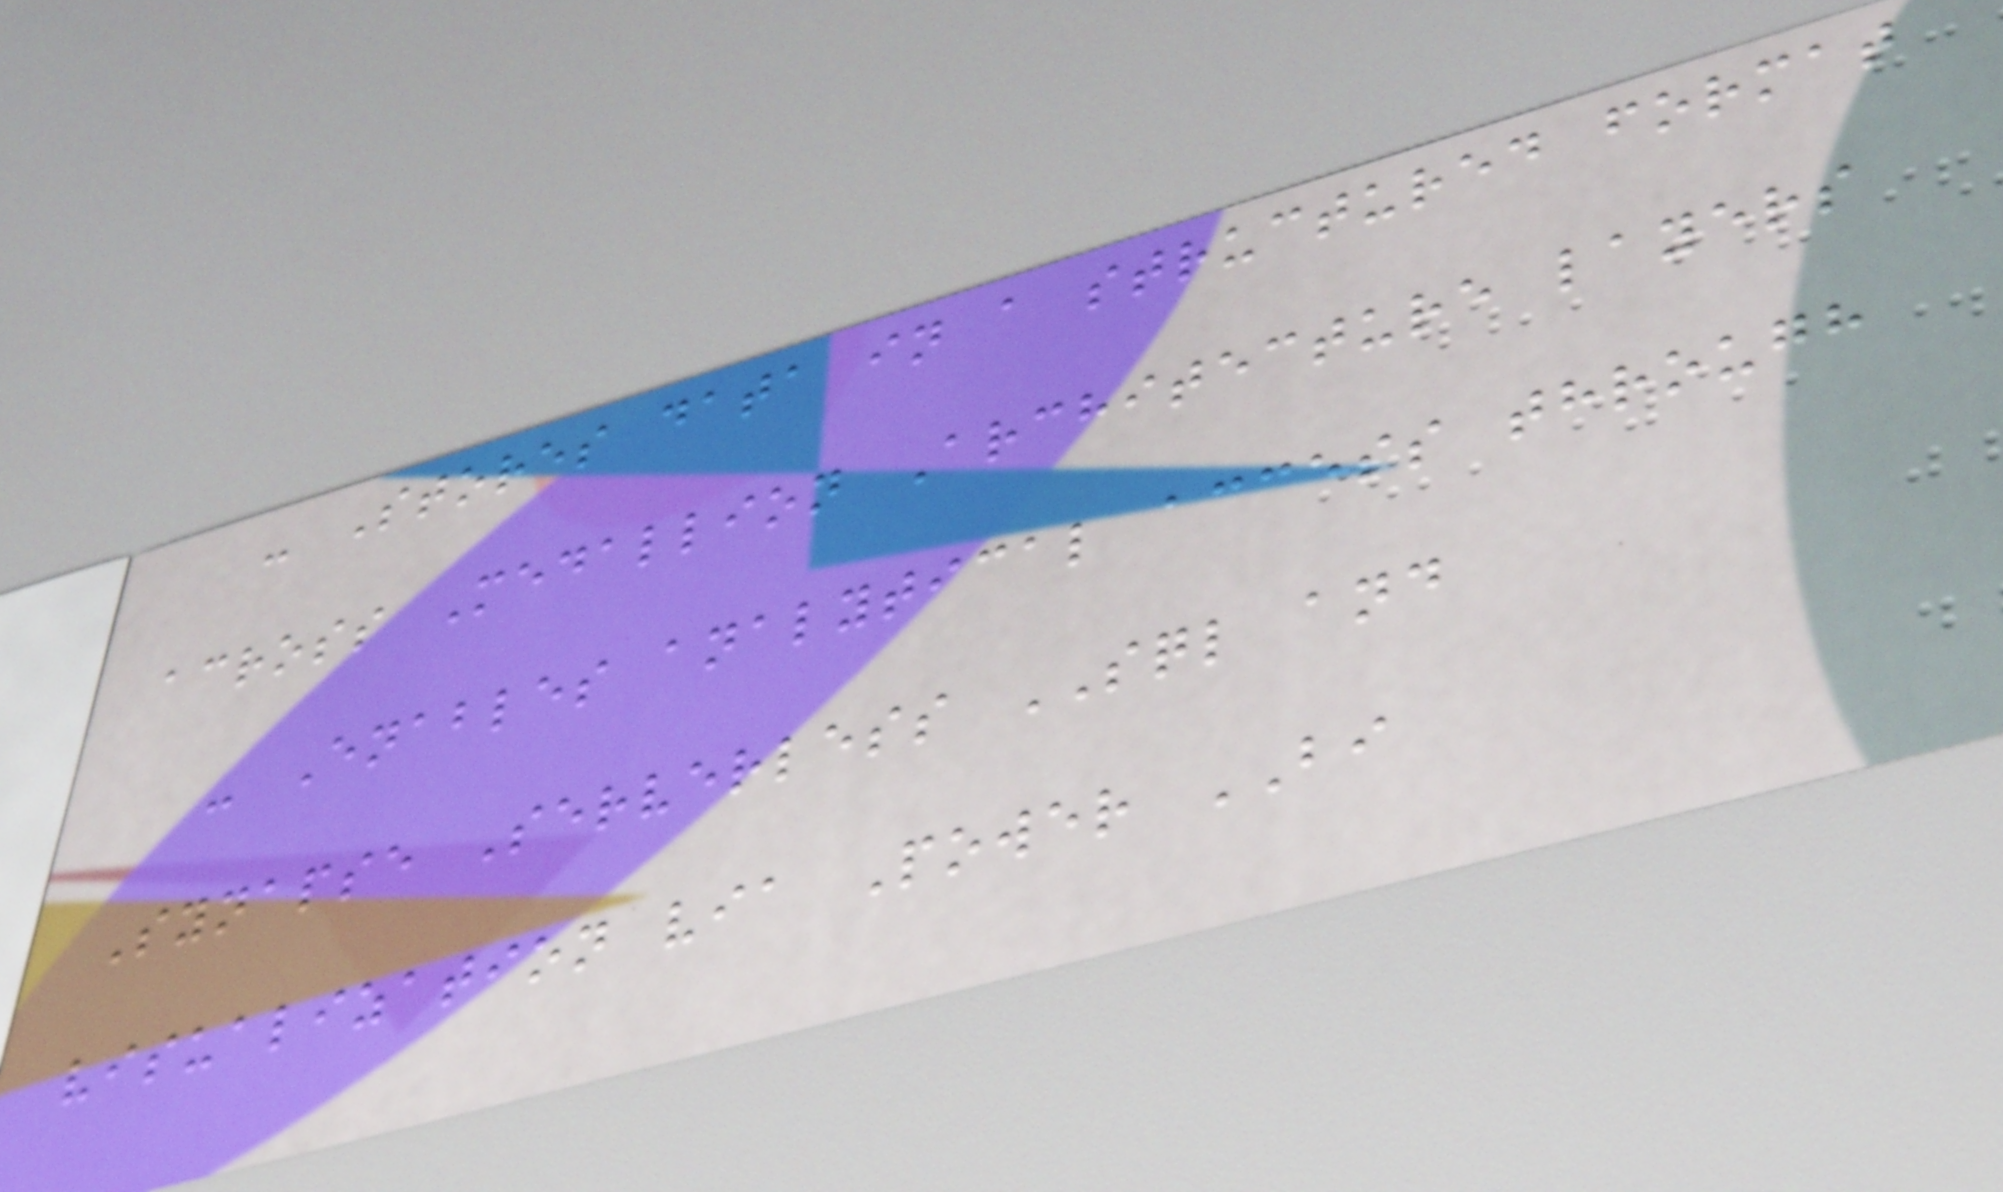- Stores data in a structured format
across Medallion Architecture layers
- Enables analytical access through
Synapse Serverless SQL and
visualization via Power BI
